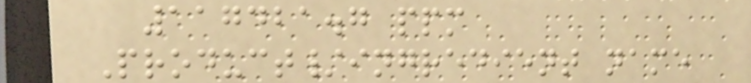117421.7 ppm
Product/ingredient name
